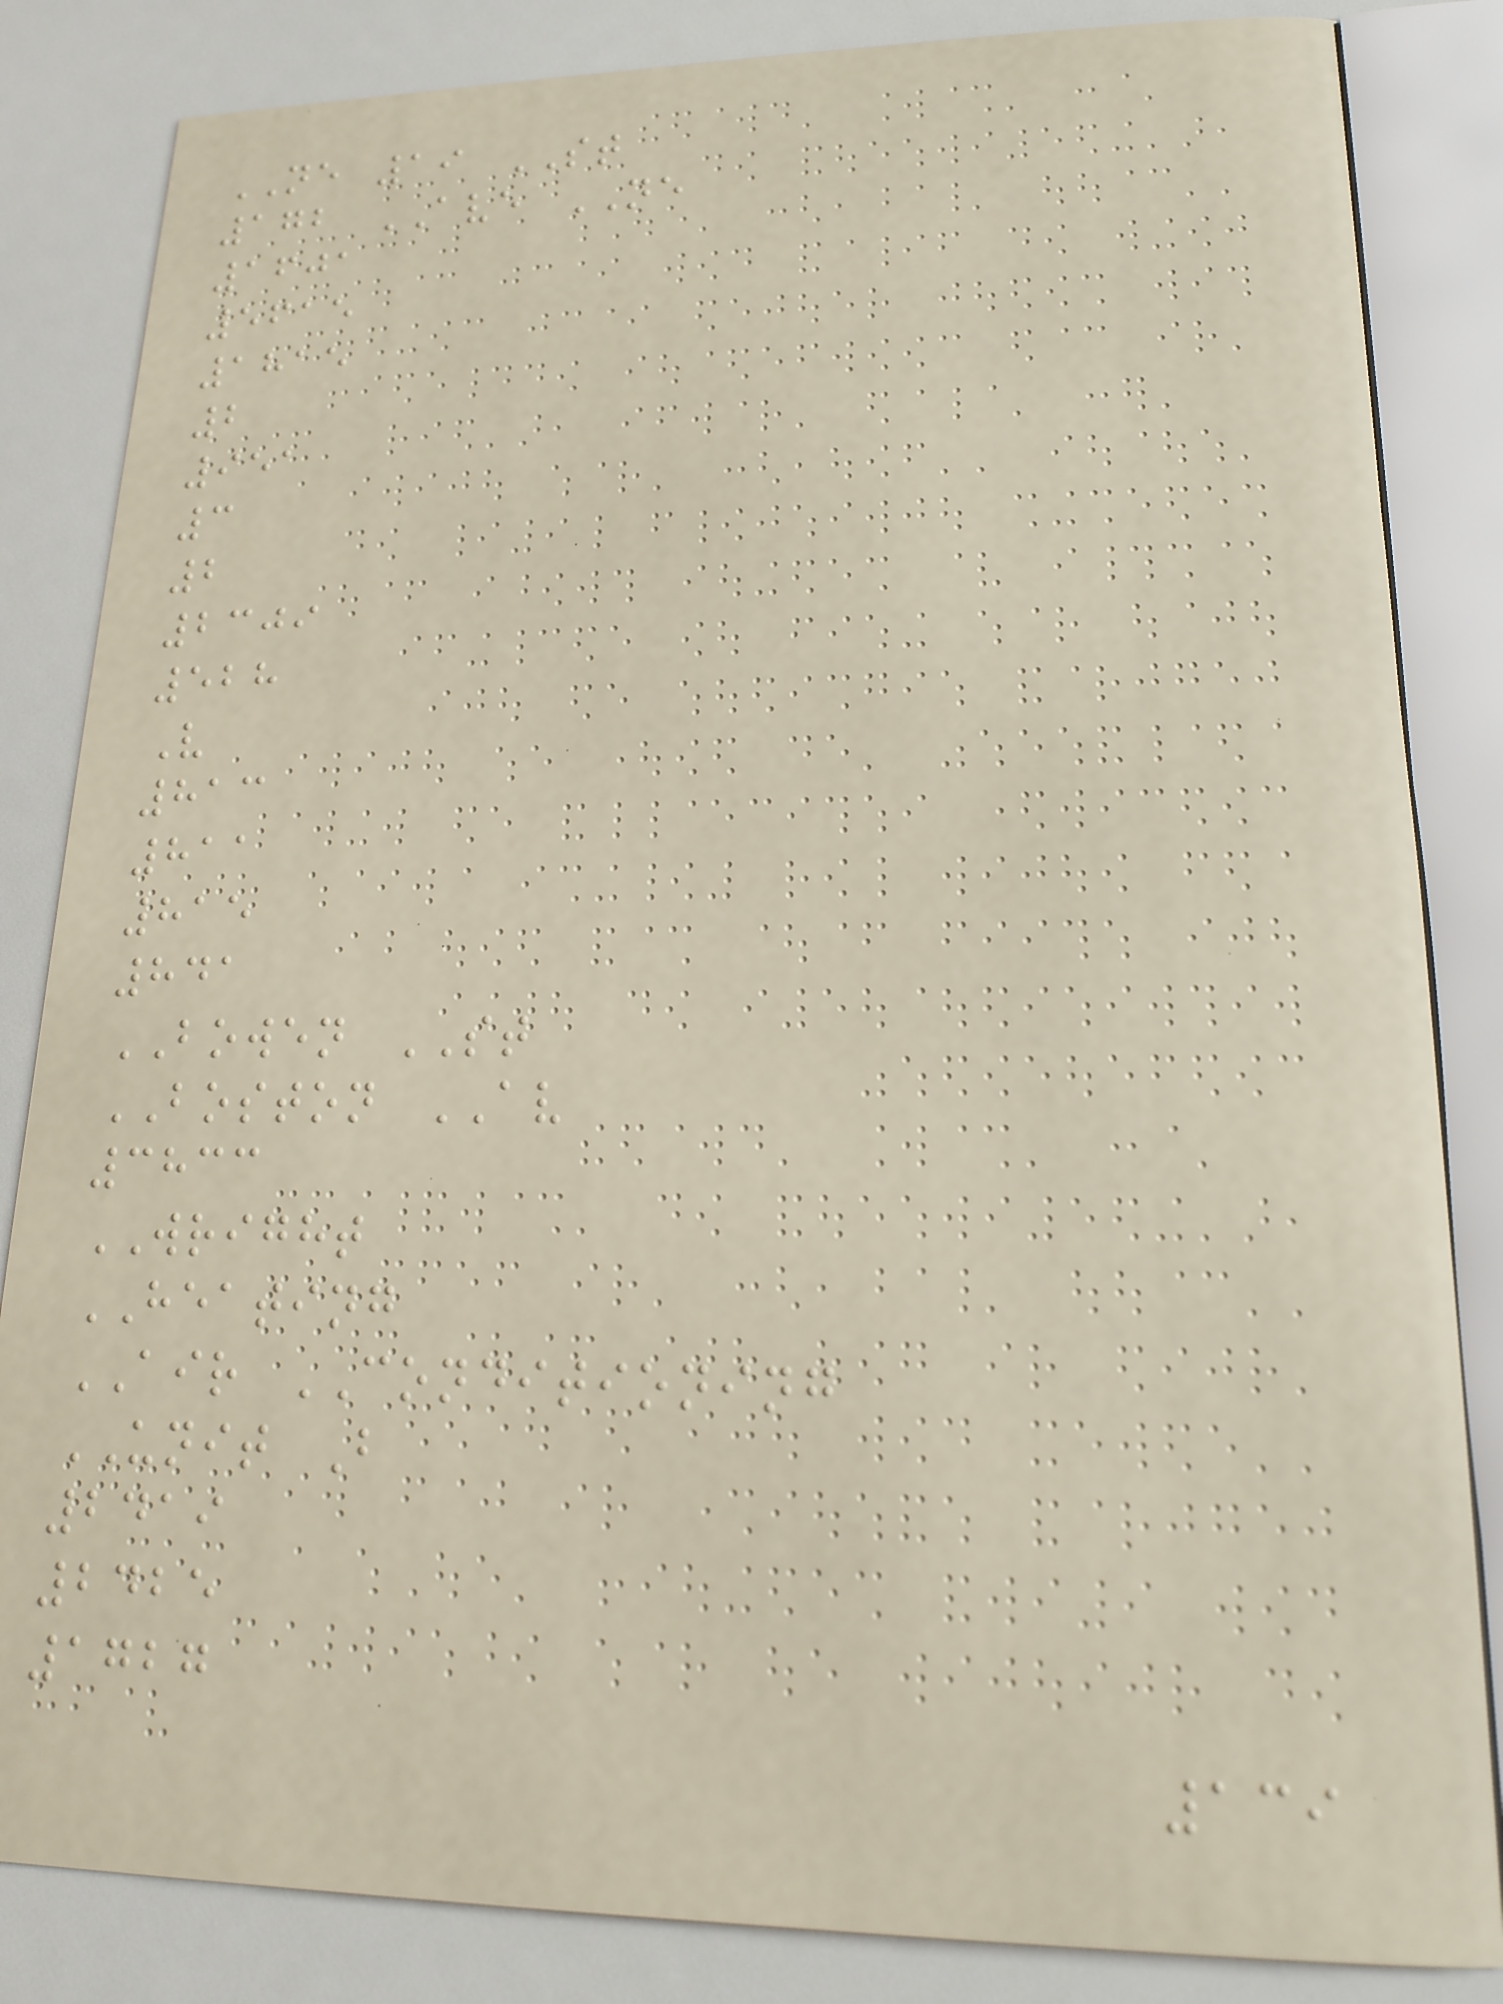NE 19 ST
172 AVE NE
1601
5615
1815
2
951
3
2
2309
528
V
813
811
815
841
BOWEN ST
BOSTON AV
3833
WRIGHT
HEATING
AIR CONDITIONING
UNIT B
2419
2425
1727
139
